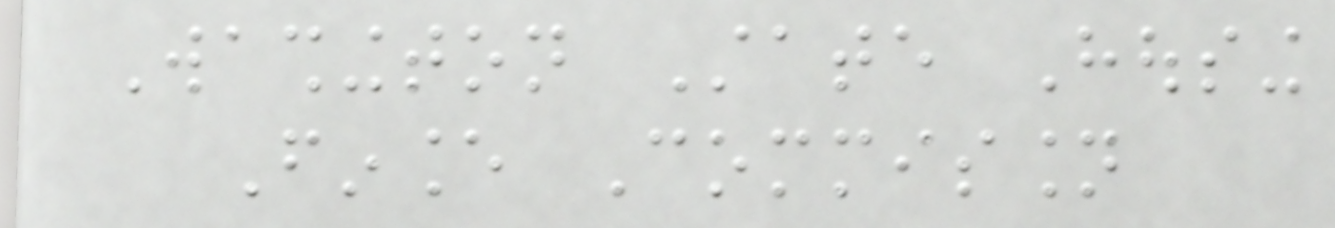Washington State Housing
Finance Commission
